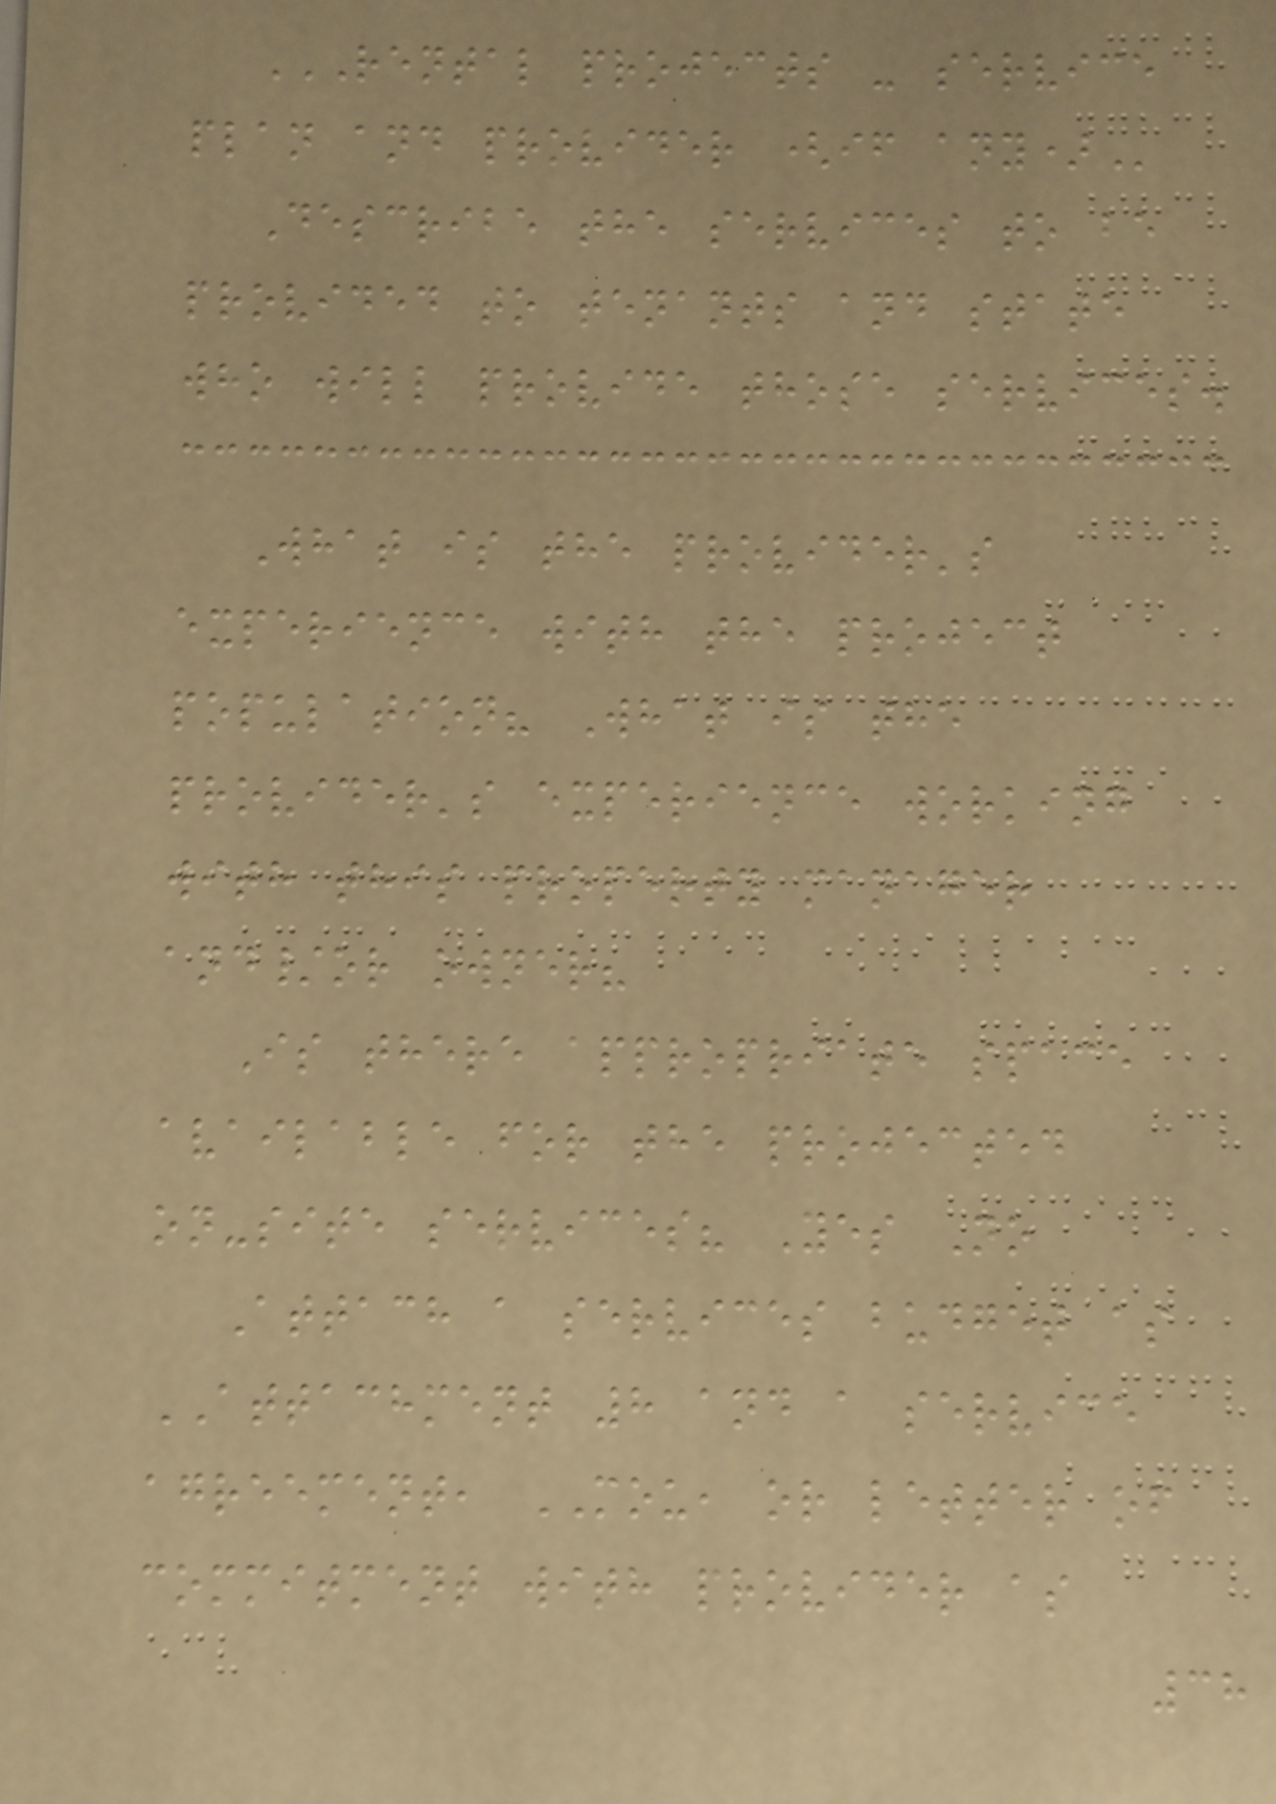RENTAL PROJECTS - SERVICE
PLAN AND PROVIDER (IF ANY)
Describe the services to be
provided to tenants and state
who will provide those services.
What is the provider's
experience with the project
population? What is the
provider's experience working
with this property manager
and/or owner?
Is there appropriate space
available for the projected
on-site services? Yes No
Attach a services budget as
ATTACHMENT 8 and a service
agreement, MOU, or letter of
commitment with provider as
38
